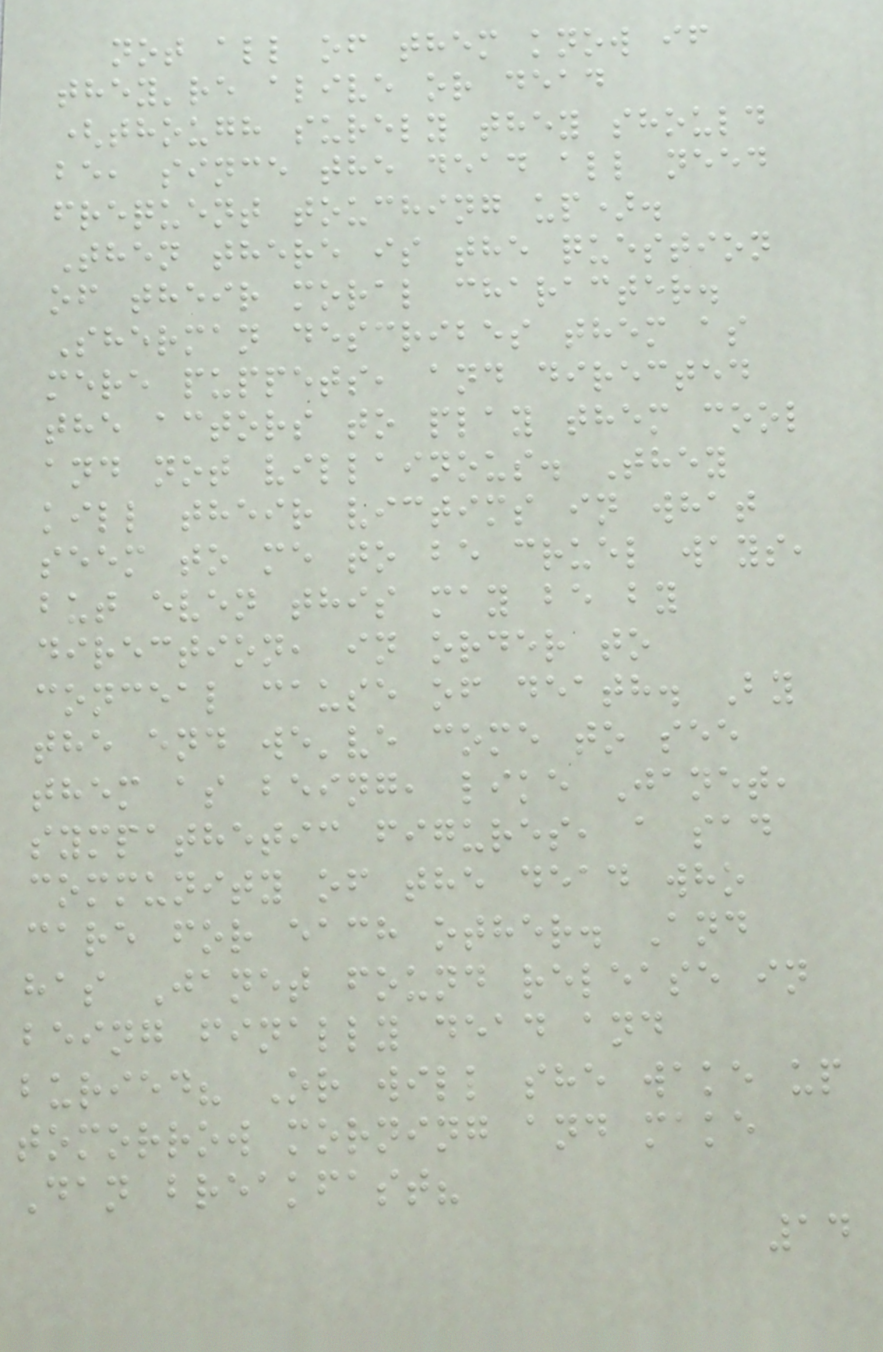not all of them know if
they're alive or dead
(though surely they should
be, since the dead all need
frequent touching up).
Then there is the question
of their moral character.
Sherman describes them as
mere puppets, and directed
the actors to play them cool
and not villainous. They
kill their victims in what
seem to me to be cruel ways,
but even this may be by
direction, in order to
conceal cause of death. By
the end we've come to see
them as being, like Janet,
sympathetic figures, a sad
community of the dead who
care for each other. And
has Janet found release in
being finally dead and
buried? Or will she wake up
tomorrow morning and make
Dan breakfast?
14
